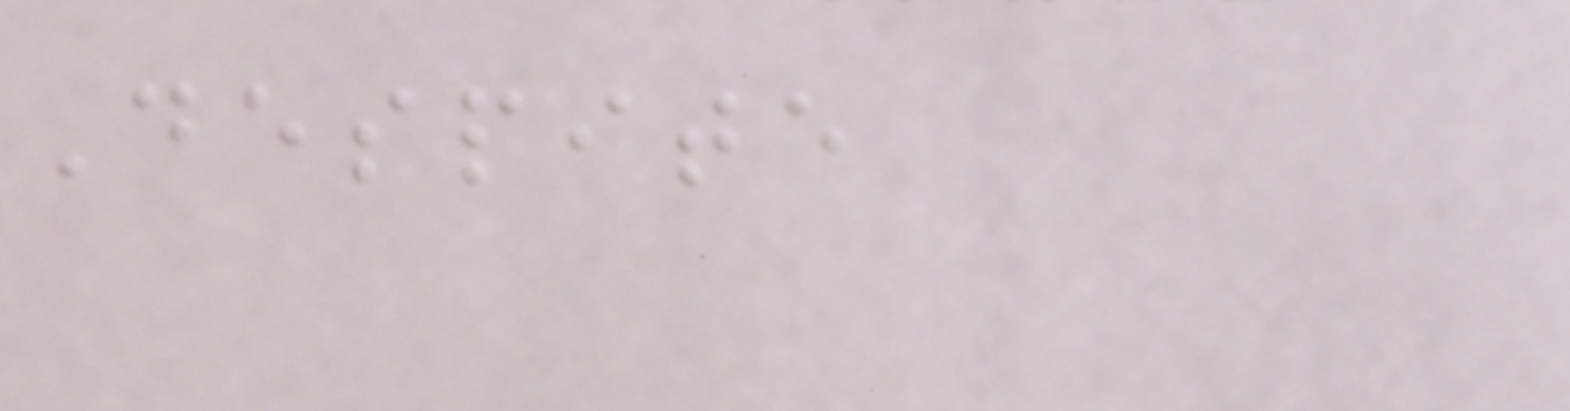Despite
